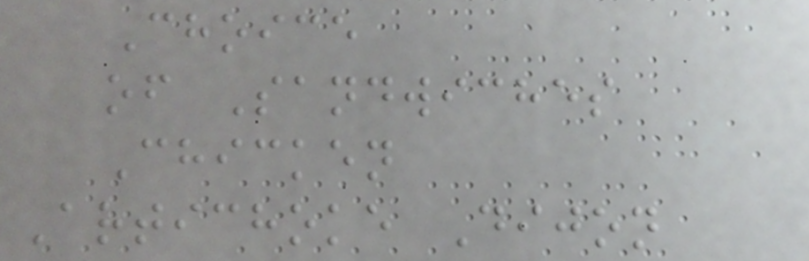Choice
of Sandwiches
Chicken
Artichoke Dijon
